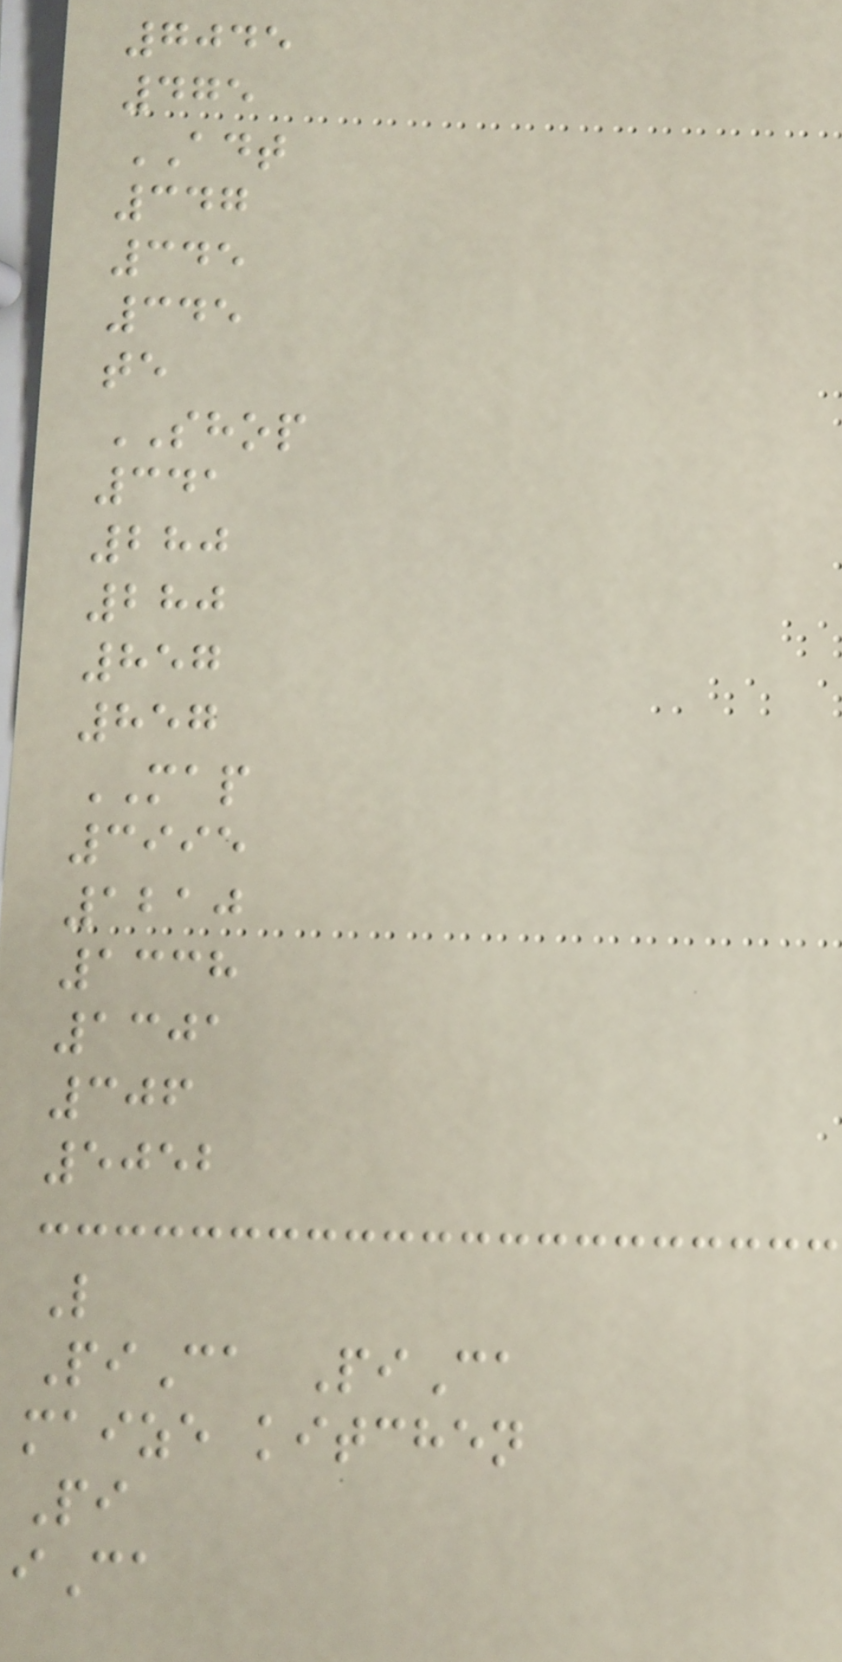7045
475
ADT
347
345
345
te
SHOP
341
280
280
857
857
MAP
3995
1210
1338
1301
306
5052
L
PiCa PiCa
maize kitchen
Pi
iCa
